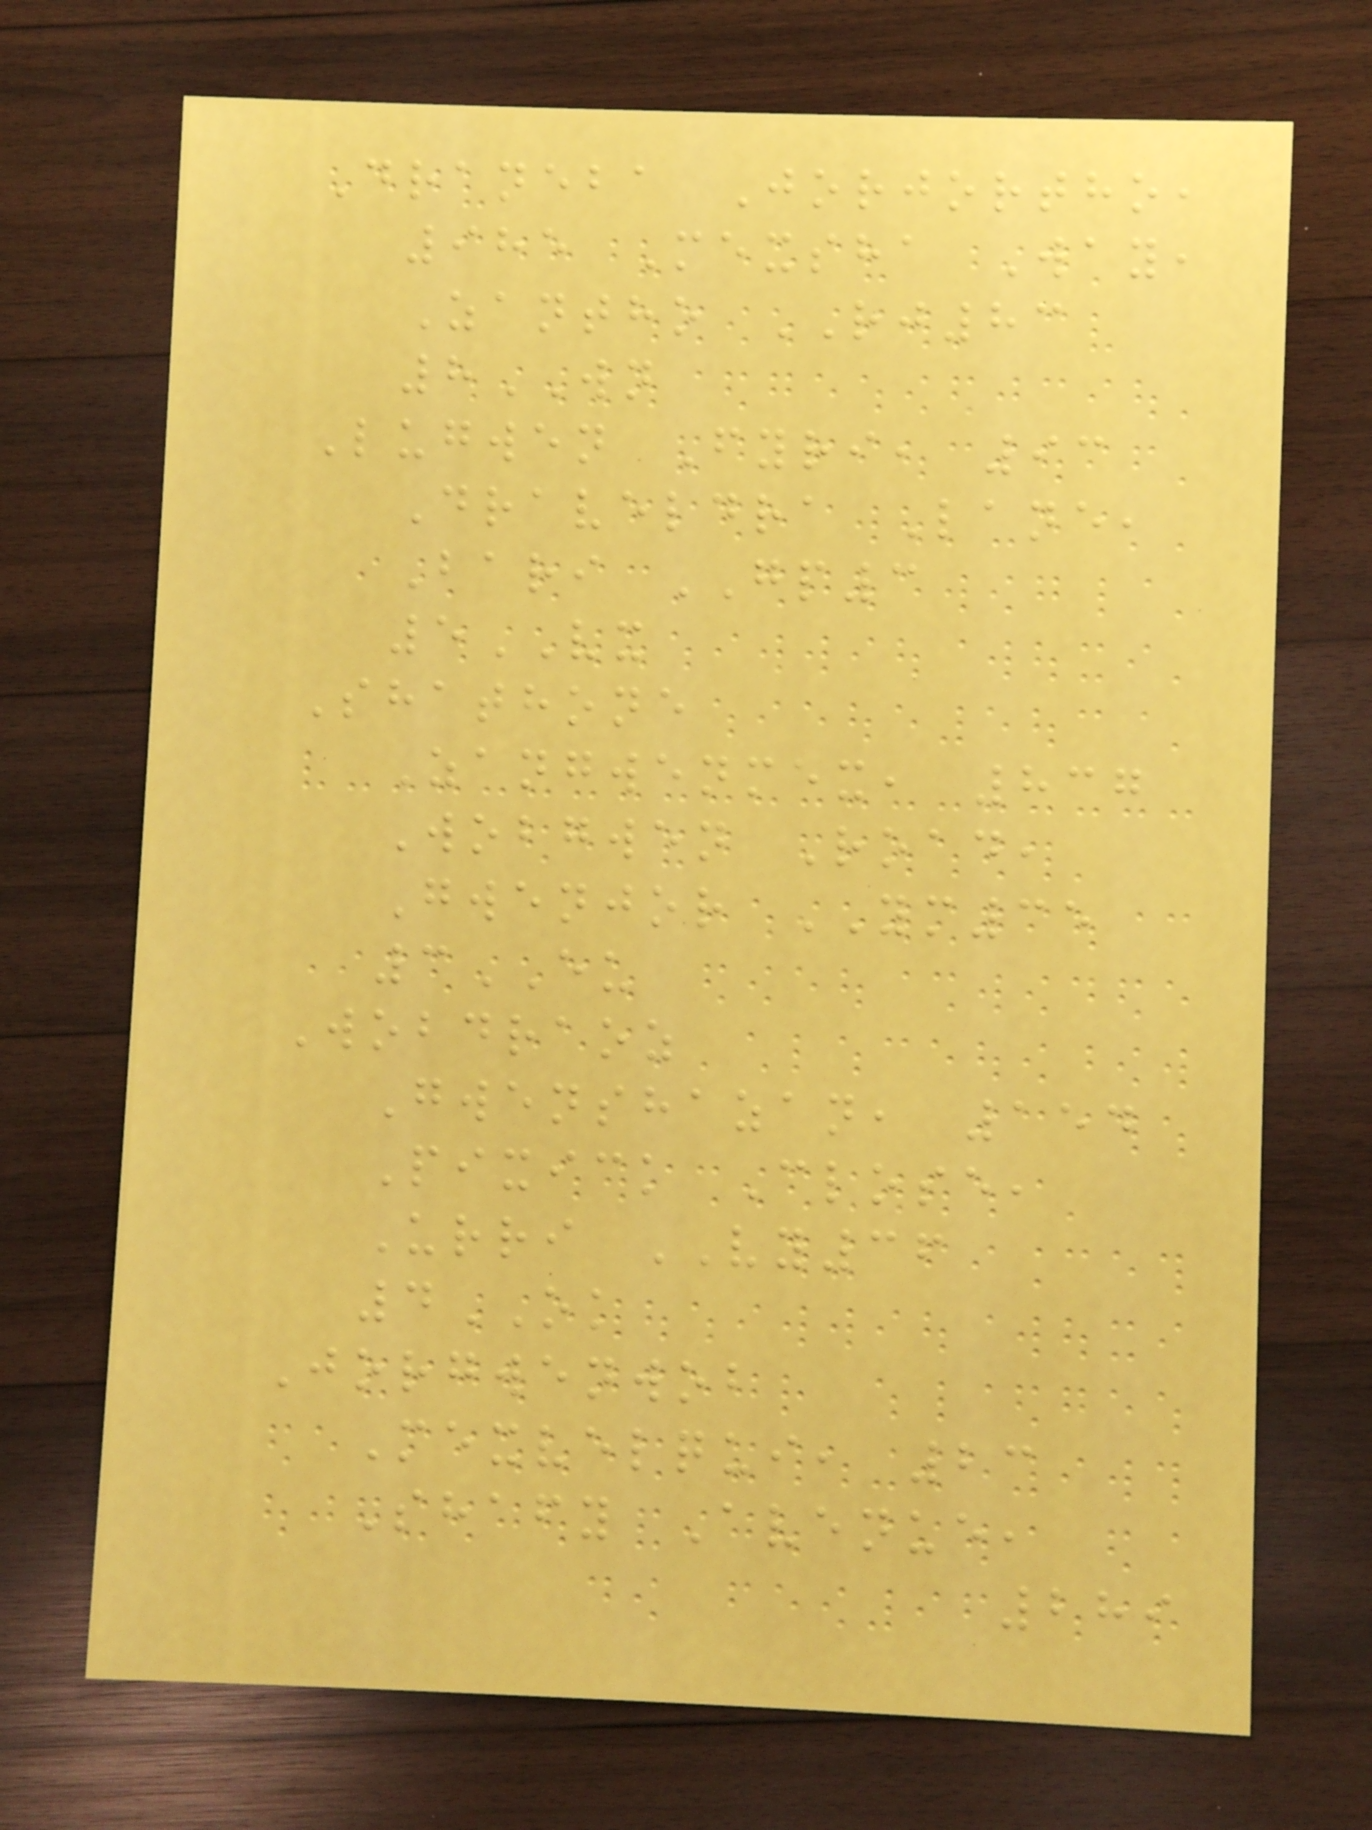Draneba Jorjortho,
985 Mexsha Way,
Zantho RJ83
8WN
Lugwen Fyri, 93
Draveldra Lane,
Bari GP3
5VX
Shathone
Zangwenmex, 837
Wobgwen Road,
Gwenjor YM35
3EU
Wobdraoz
Gwenshazan, 154
Pixick Close,
Urri VY36
4OK
Jorgwenwob
Mexvelqui, 23
Shafy Avenue,
289
